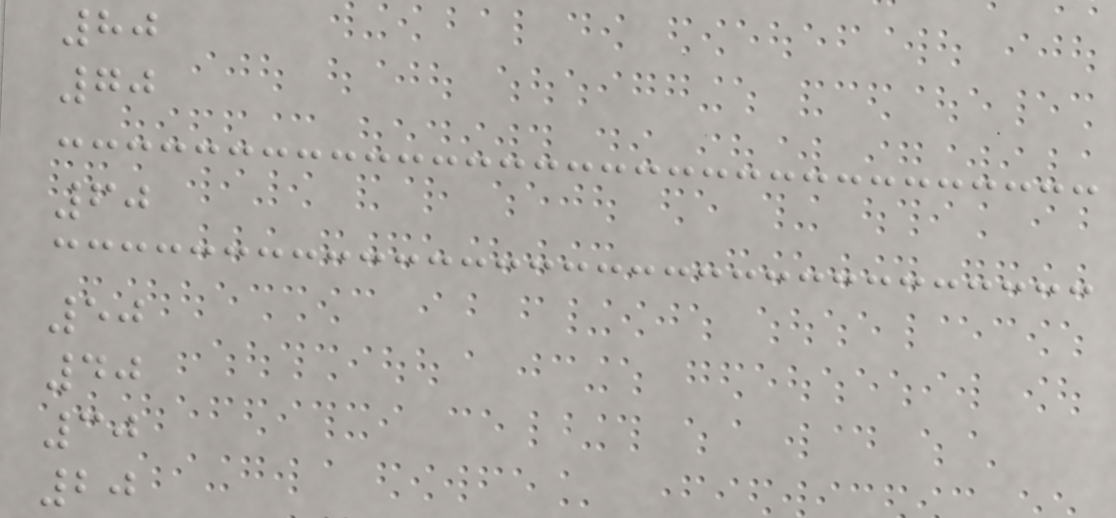80
70
60
50
40
30
20
